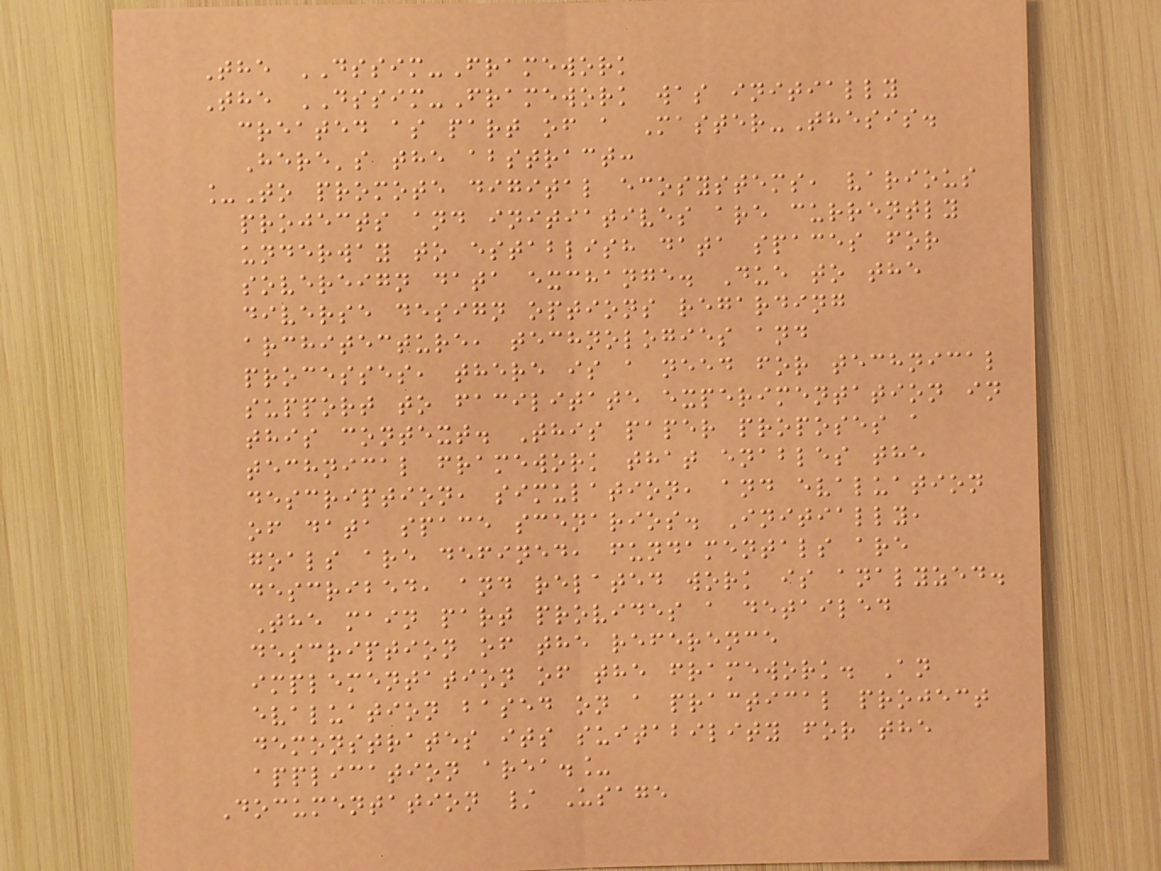The DSSIM-Framework
The DSSIM-Framework was initially
created as part of a Master-Thesis.
Here's the abstract:
_To promote digital ecosystems, various
projects and initiatives are currently
underway to establish data spaces for
sovereign data exchange. Due to the
diverse design options regarding
architecture, technologies and
processes, there is a need for technical
support to facilitate experimentation in
this context. This paper proposes a
technical framework that enables the
description, simulation, and evaluation
of data space scenarios. Initially,
goals are defined, fundamentals are
described, and related work is analyzed.
The main part provides a detailed
description of the reference
implementation of the framework. An
evaluation based on a practical project
demonstrates its suitability for the
application area._
Documentation / Usage
